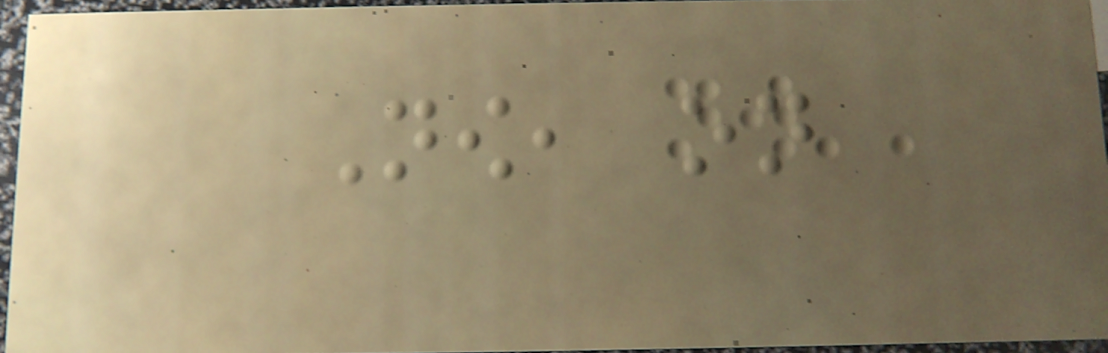Now, on
